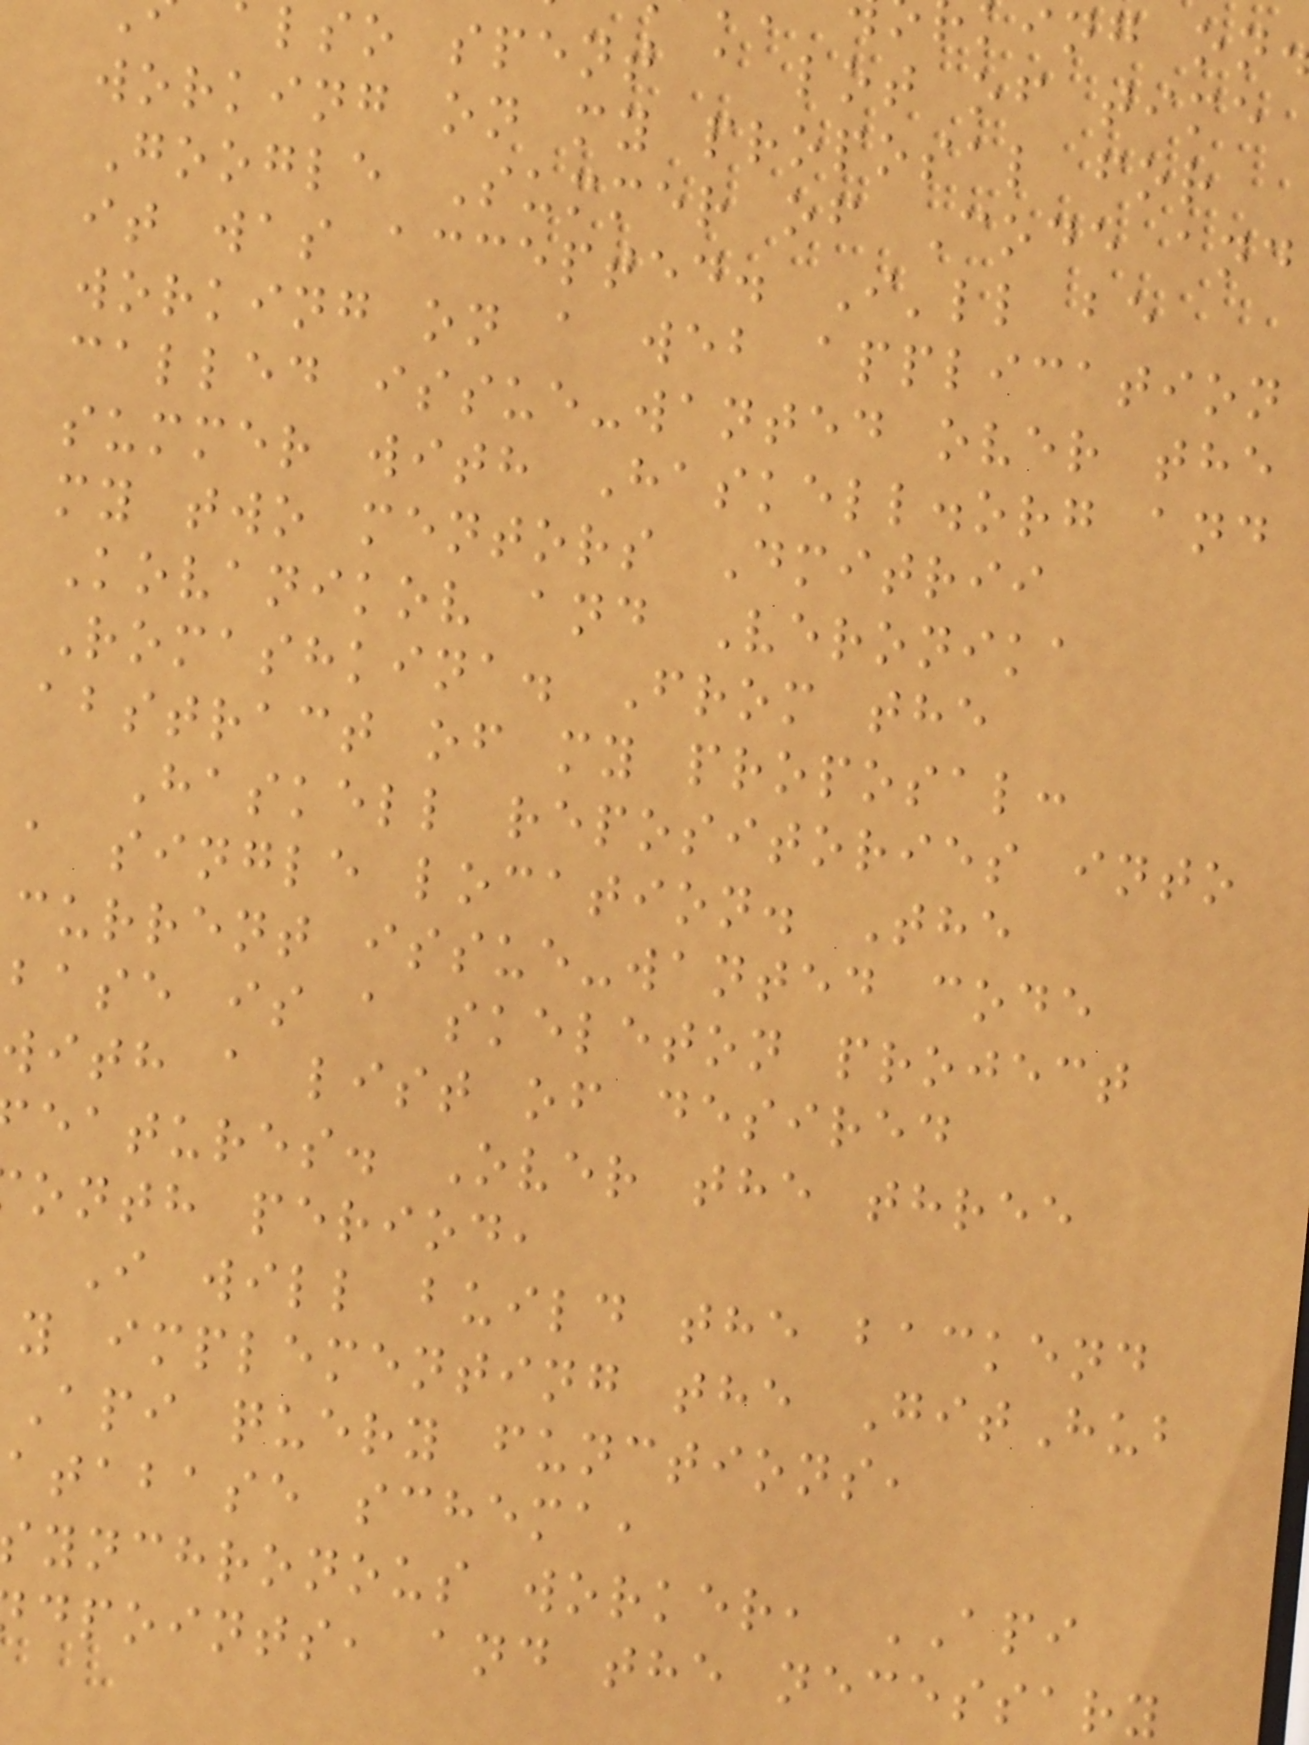king on
lso spent a lot of time
working on my proposal for
Google Summer of Code and
it was accepted. I'll be
working on a web application
called issue-wanted over the
summer with Haskell.org and
my two mentors Dmitrii
Kovanikov and Veronika
Romashkina. From the
abstract of my proposal:
Haskell repositories into
a single location. The
current issue-wanted code
base is a skeleton project
with a list of desired
eatures. Over the three
onth period,
I will build the backend
y implementing the GitHub
api query functions,
atabase schema,
ynchronous worker, API
dpoints, and the necessary
